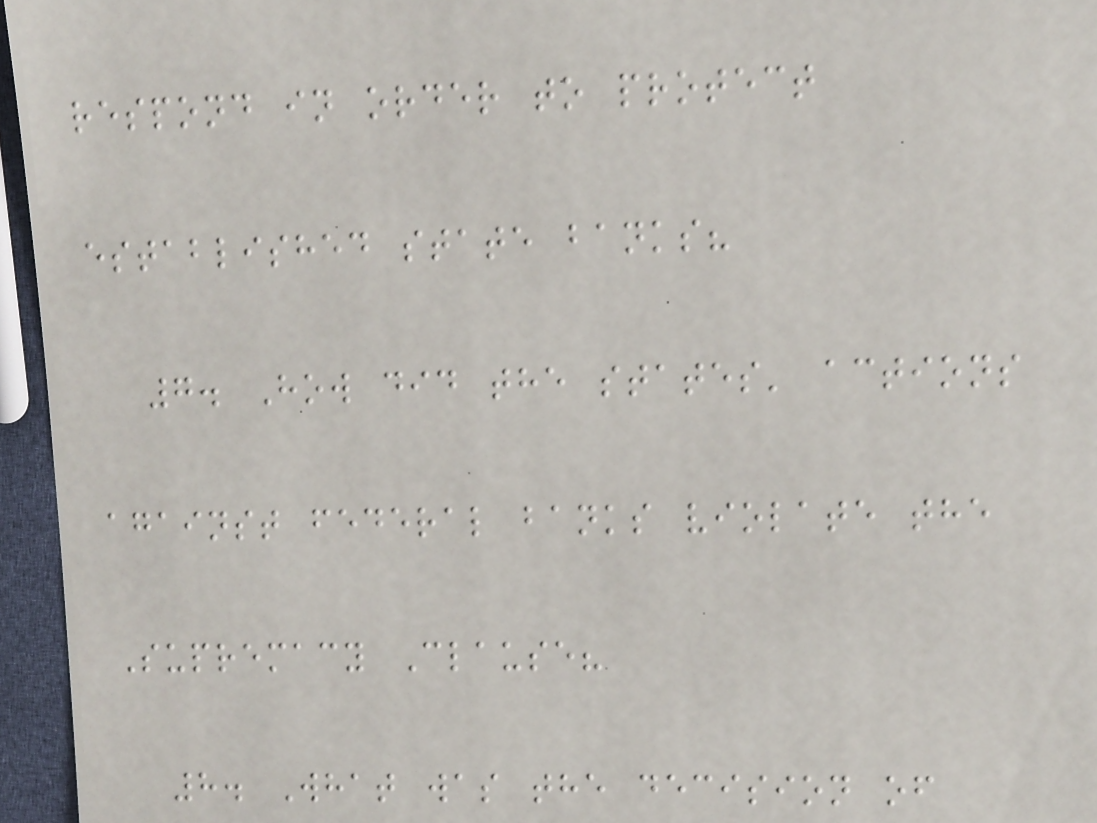respond in order to protect
established state banks?
7. How did the states' actions
against federal banks violate the
Supremacy Clause?
8. What was the decision of
